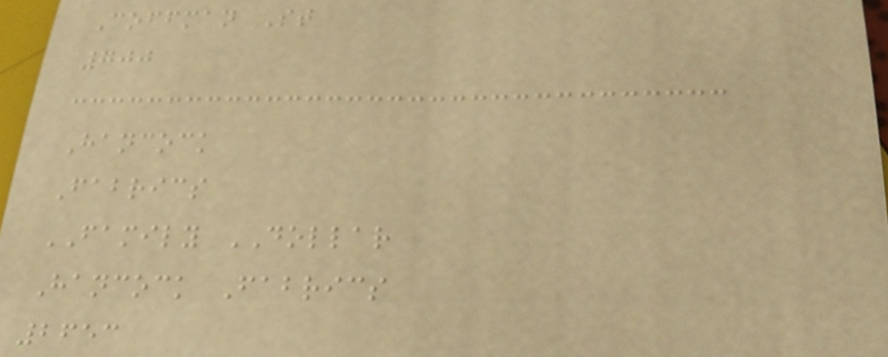Coffman St
700
Hancock
Fabrics
FAMILY DOLLAR
Hancock Fabrics
2653
